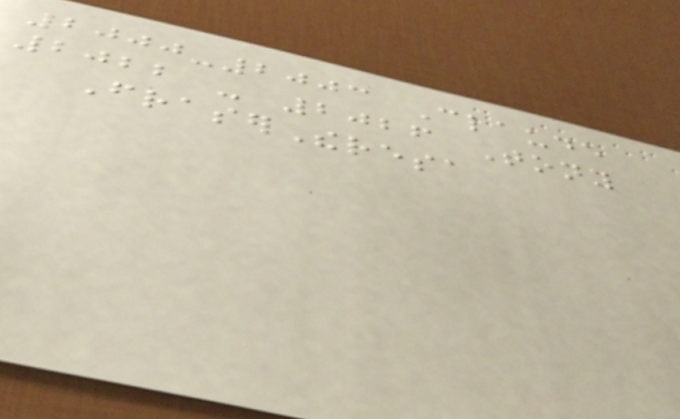2000-2003 Claude
2022 - 2026 Tony
FraserTheresa
